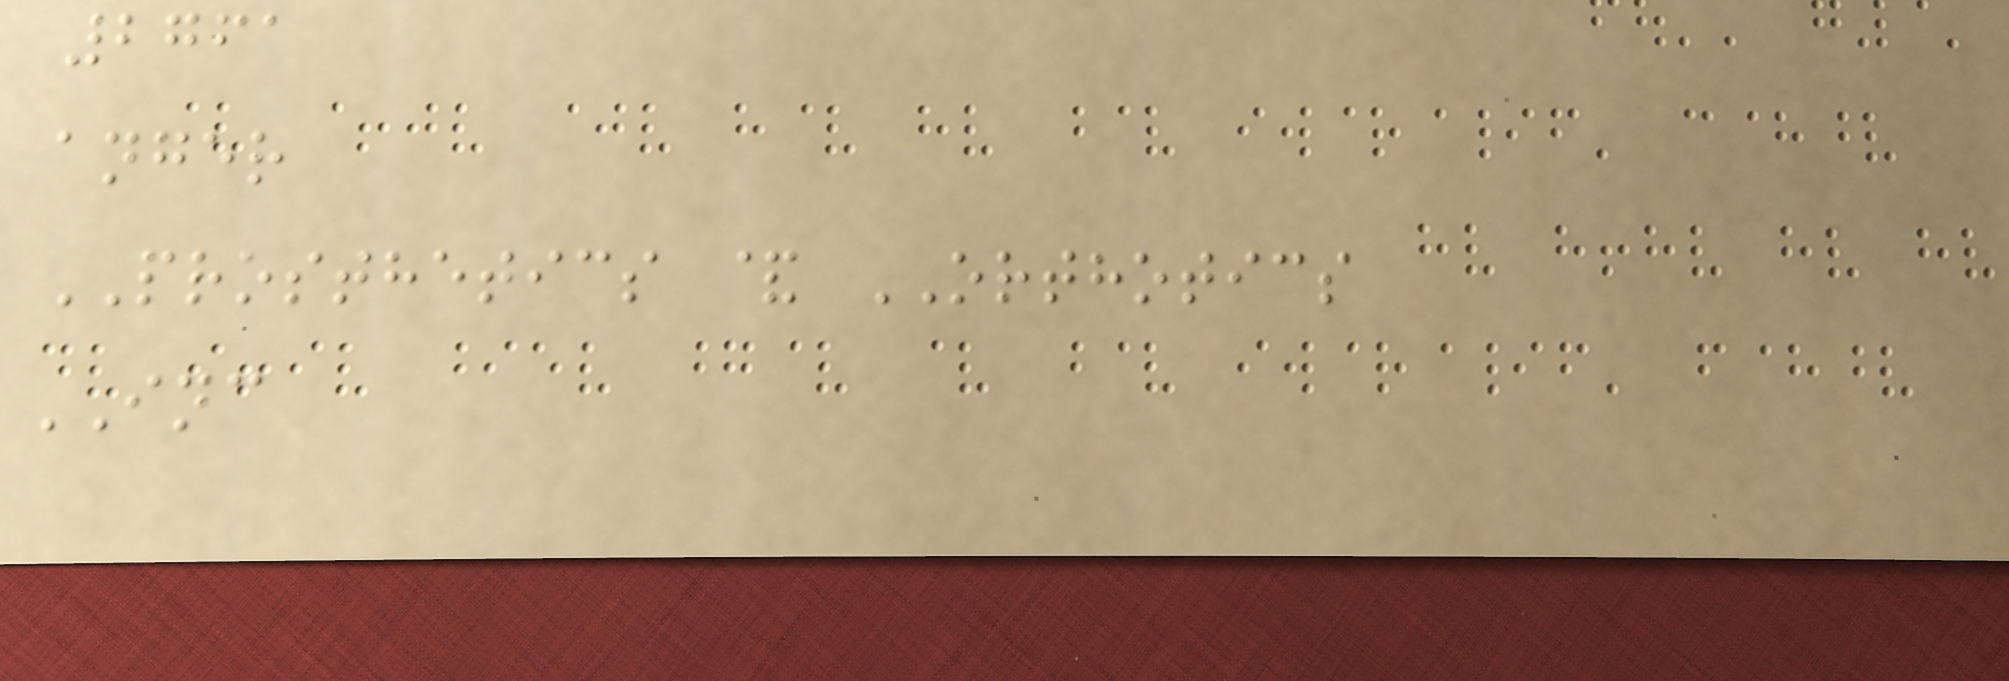2761
anger
PROSTHETICS & ORTHOTICS
INC
